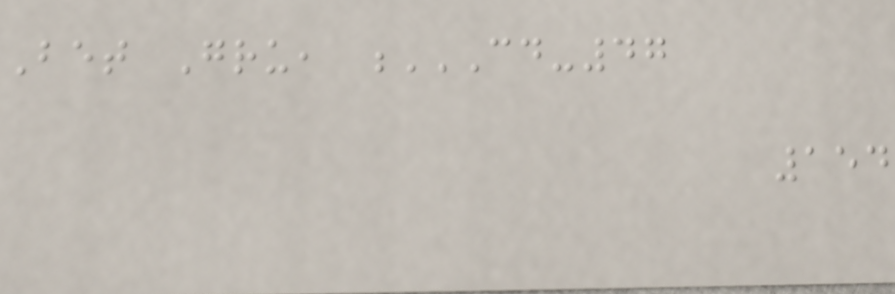Bet Gru, CD-47
154
